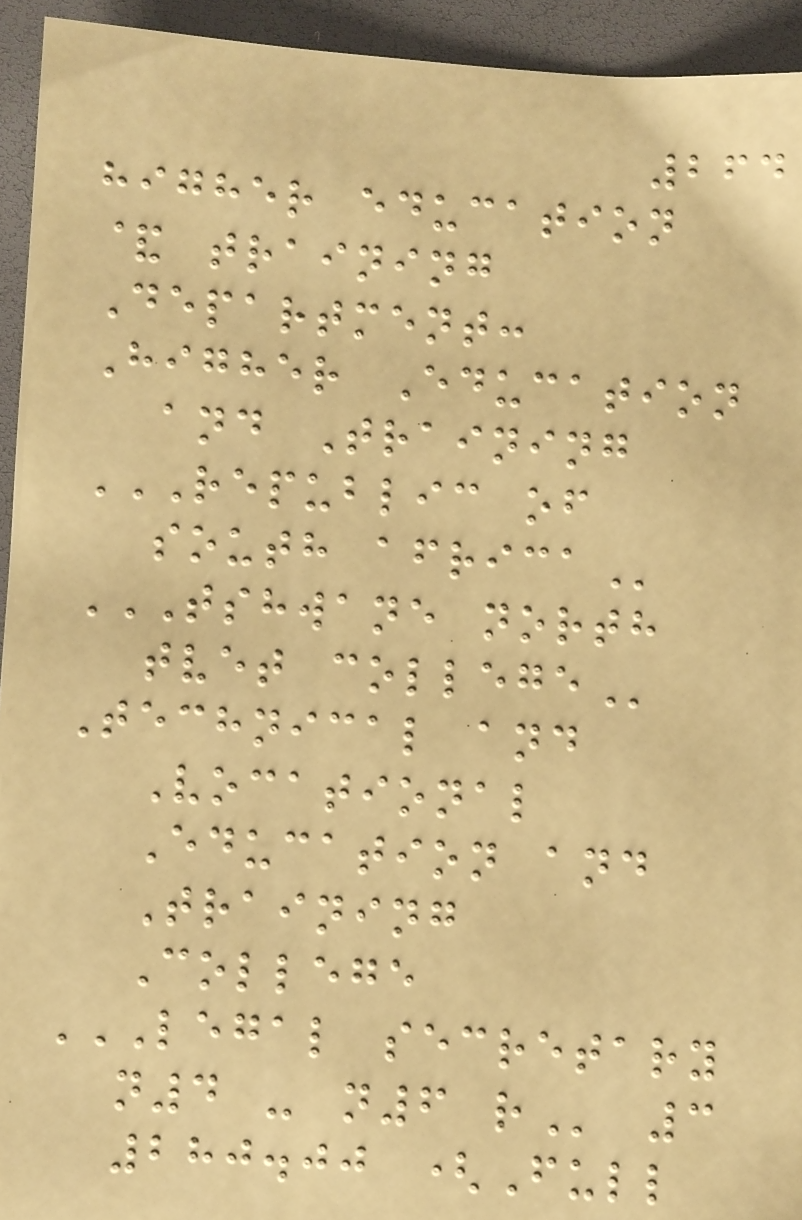264
higher education
& training
Department:
Higher Education
and Training
REPUBLIC OF
SOUTH AFRICA
TSHWANE NORTH
TVET COLLEGE
Technical and
Vocational
Education and
Training
College
LEGAL SECRETARY
N4 - N6 R 3
280.00 (Full
